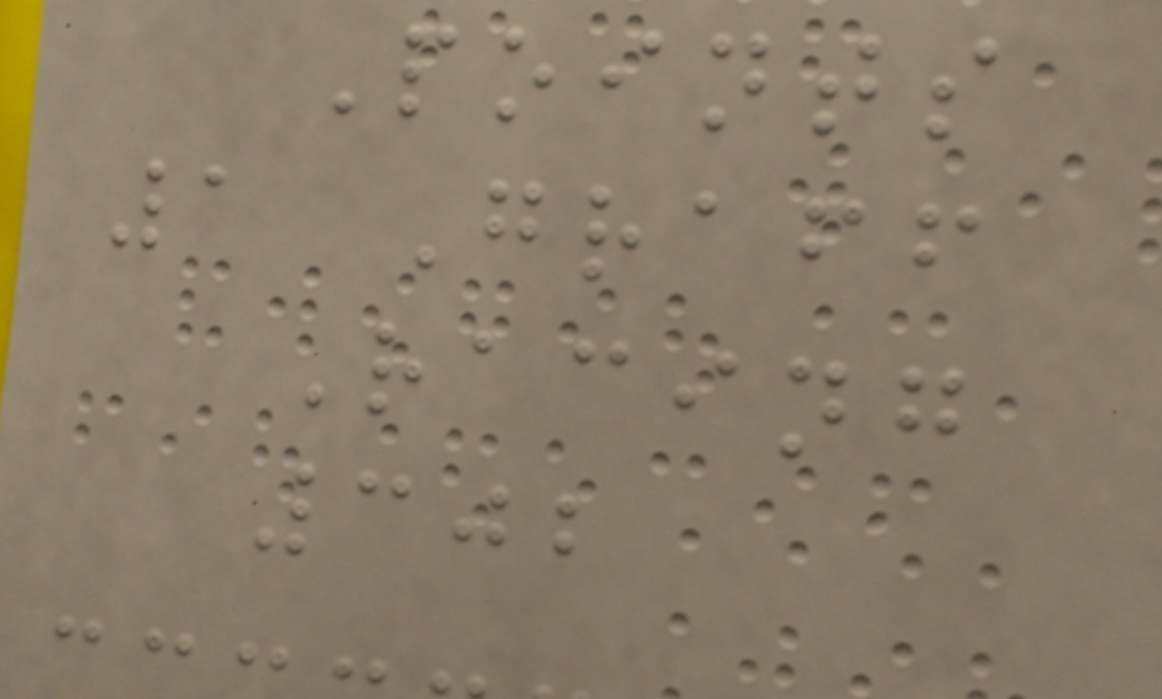Points
1 Graff
Racing
302
